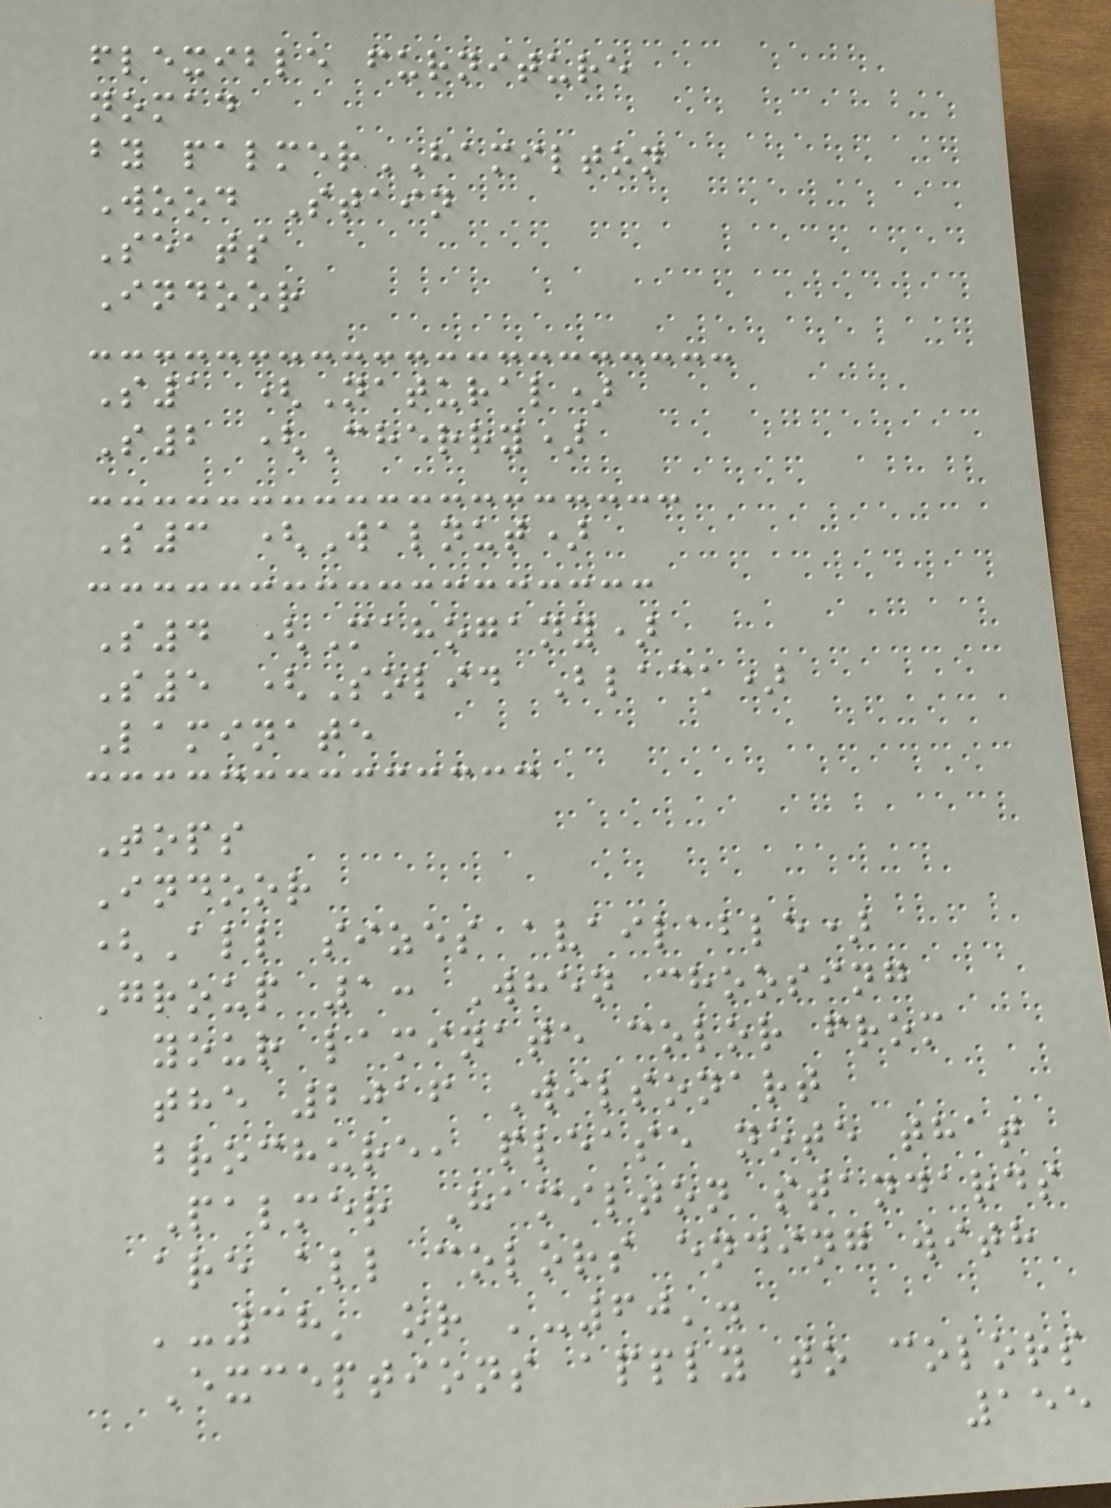flexible furniture
nomad
by palmerHAMILTON
Wood Stain
Seats
Indoor
S1 (Natural)
S2 (Cherry)
S3 (Walnut)
S4 (Mahogany)
S5 (Solid Black)
Laminate
Tops
Indoor
(All sizes available)
Group 1: When choosing
your laminate color from
the 2016 Wilsonart
brochure, please note that
Palmer Hamilton standards
are all colors ending with
'-38' or '-60'.
Exceptions apply to colors
155
